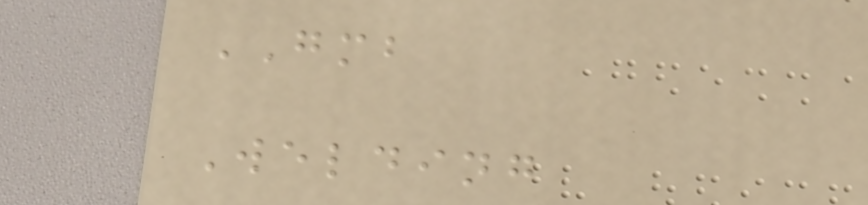GMB
Welding
